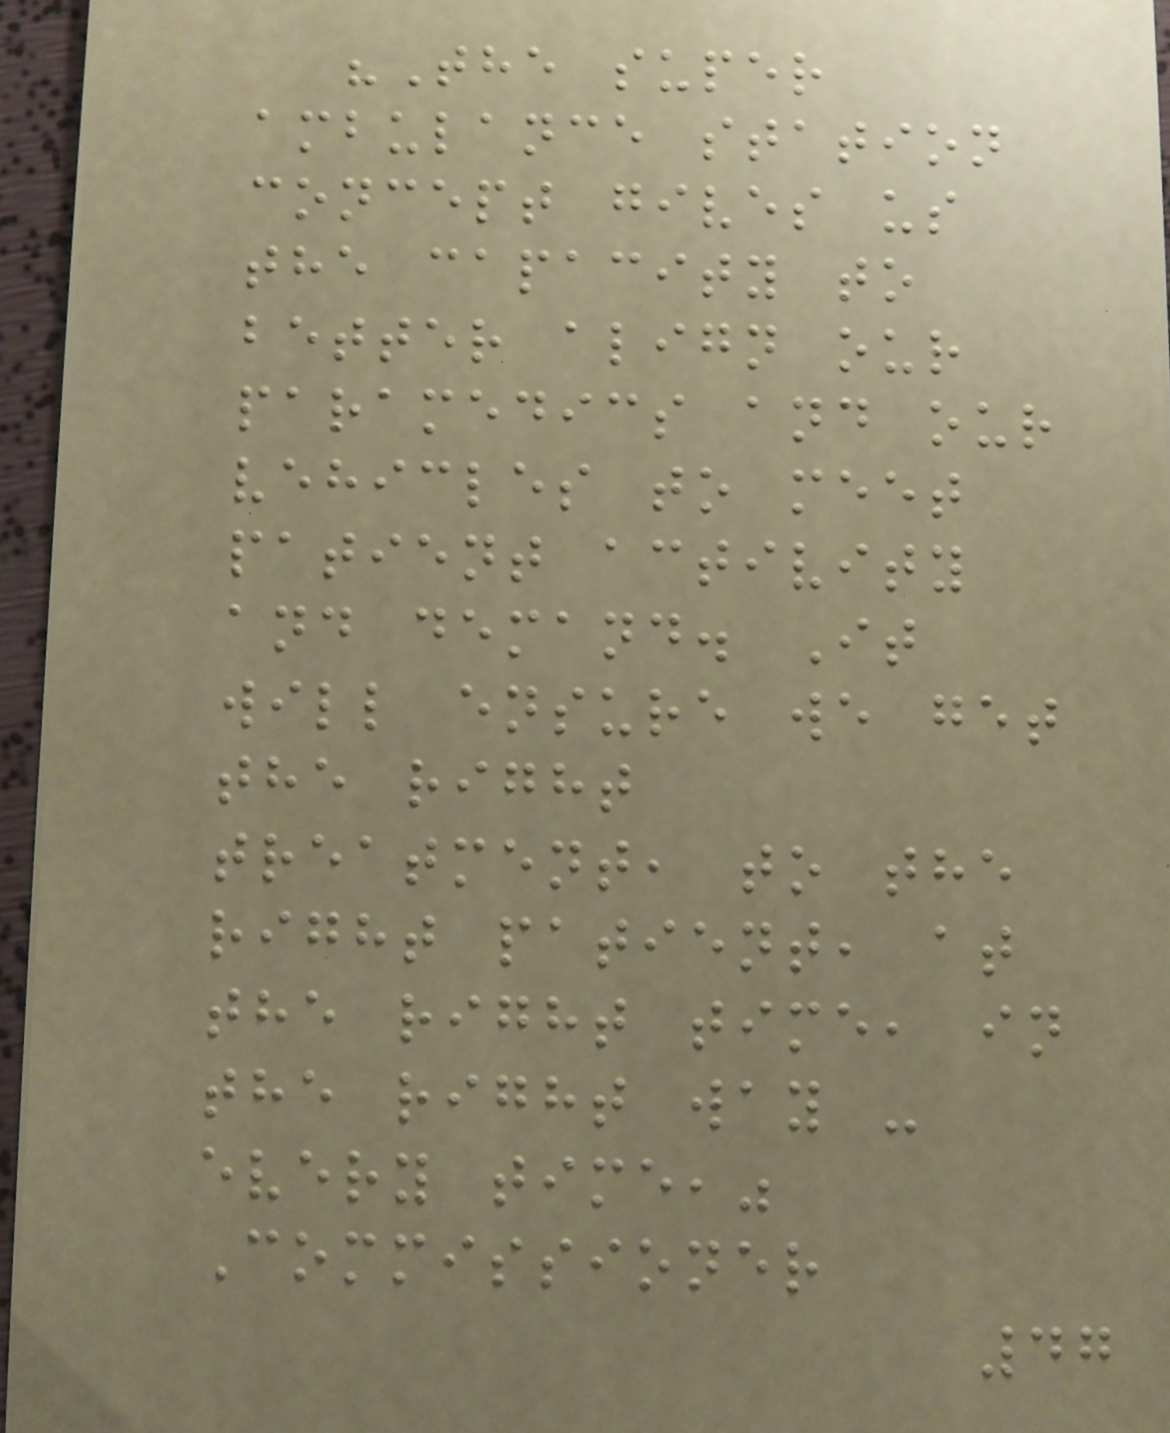"The super
ambulance station
concept gives us
the capacity to
better align our
paramedics and our
vehicles to meet
patient activity
and demand. It
will ensure we get
the right
treatment, to the
right patient, at
the right time, in
the right way -
every time,"
Commissioner
47
